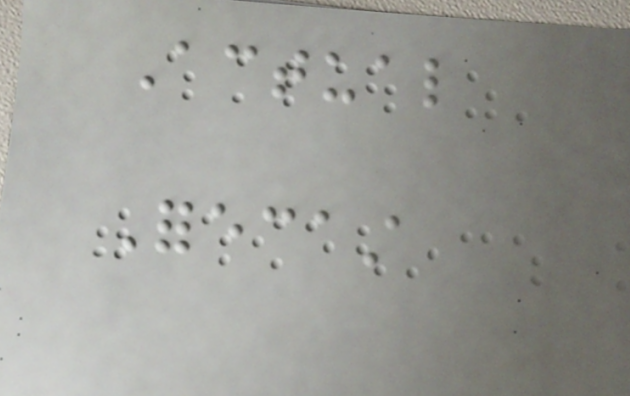Actual
Forecast
